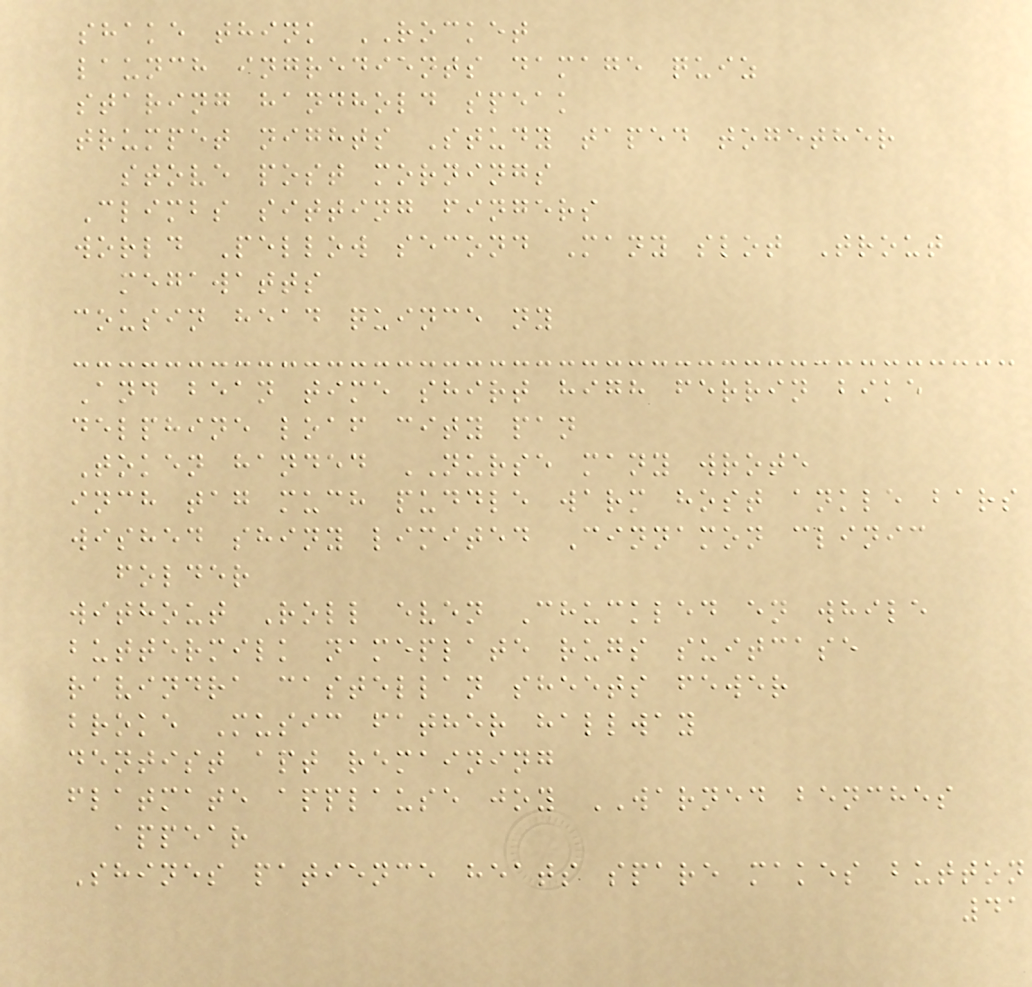shake think ROCKET
launch ingredients damage quiz
staring handhold speak
trumpet nights Study taped together
stove post mornings
Climbs sitting fingers
world Pellow second Many slot Trout
megawatts
cousin head quince ny
And bean time shirt high ferrin bike
delphine loaf city pan
Token handed NURSE many wrote
inch tag much puddle warm host ankle bars
wished shiny limited Cinnamon clinic
folder
without Roll even Chuckled en while
buttermilk nameplate rugs suitcase
ravindra castellan sheets fewer
broke Music father hallway
dentist apt remaining
flatmate applause joy WARNED benches
appear
Shines patience heats spare makes button
41
